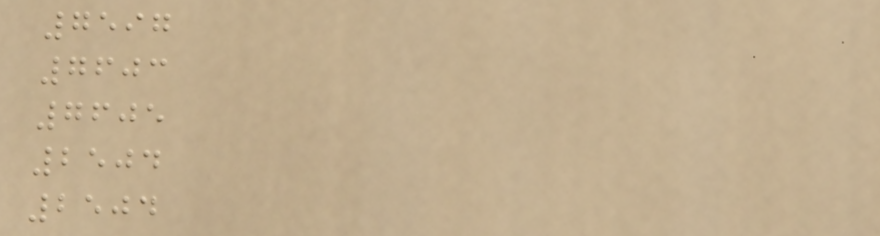7597
7603
7605
2504
2504
